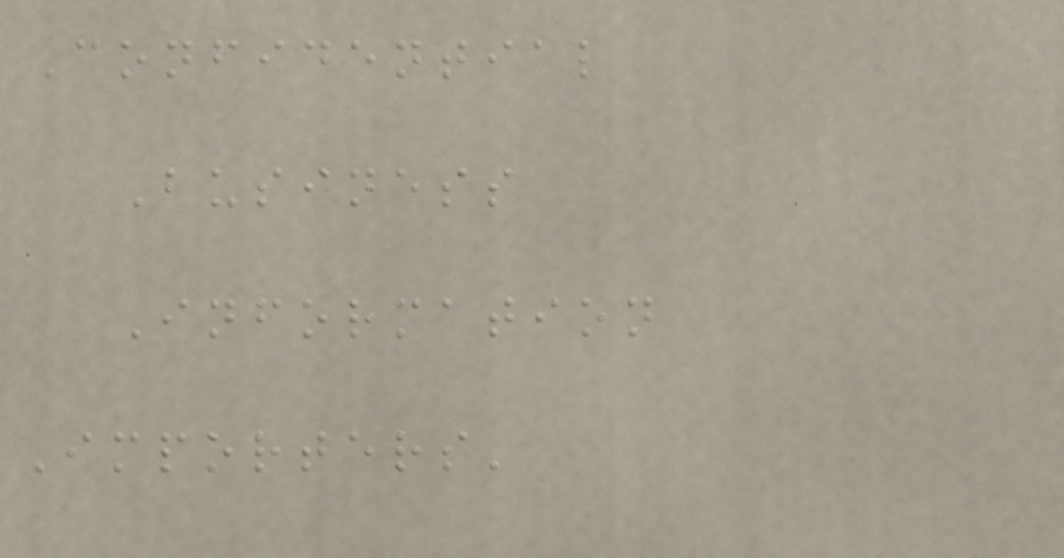Confidential
Business
Information
Importers'
